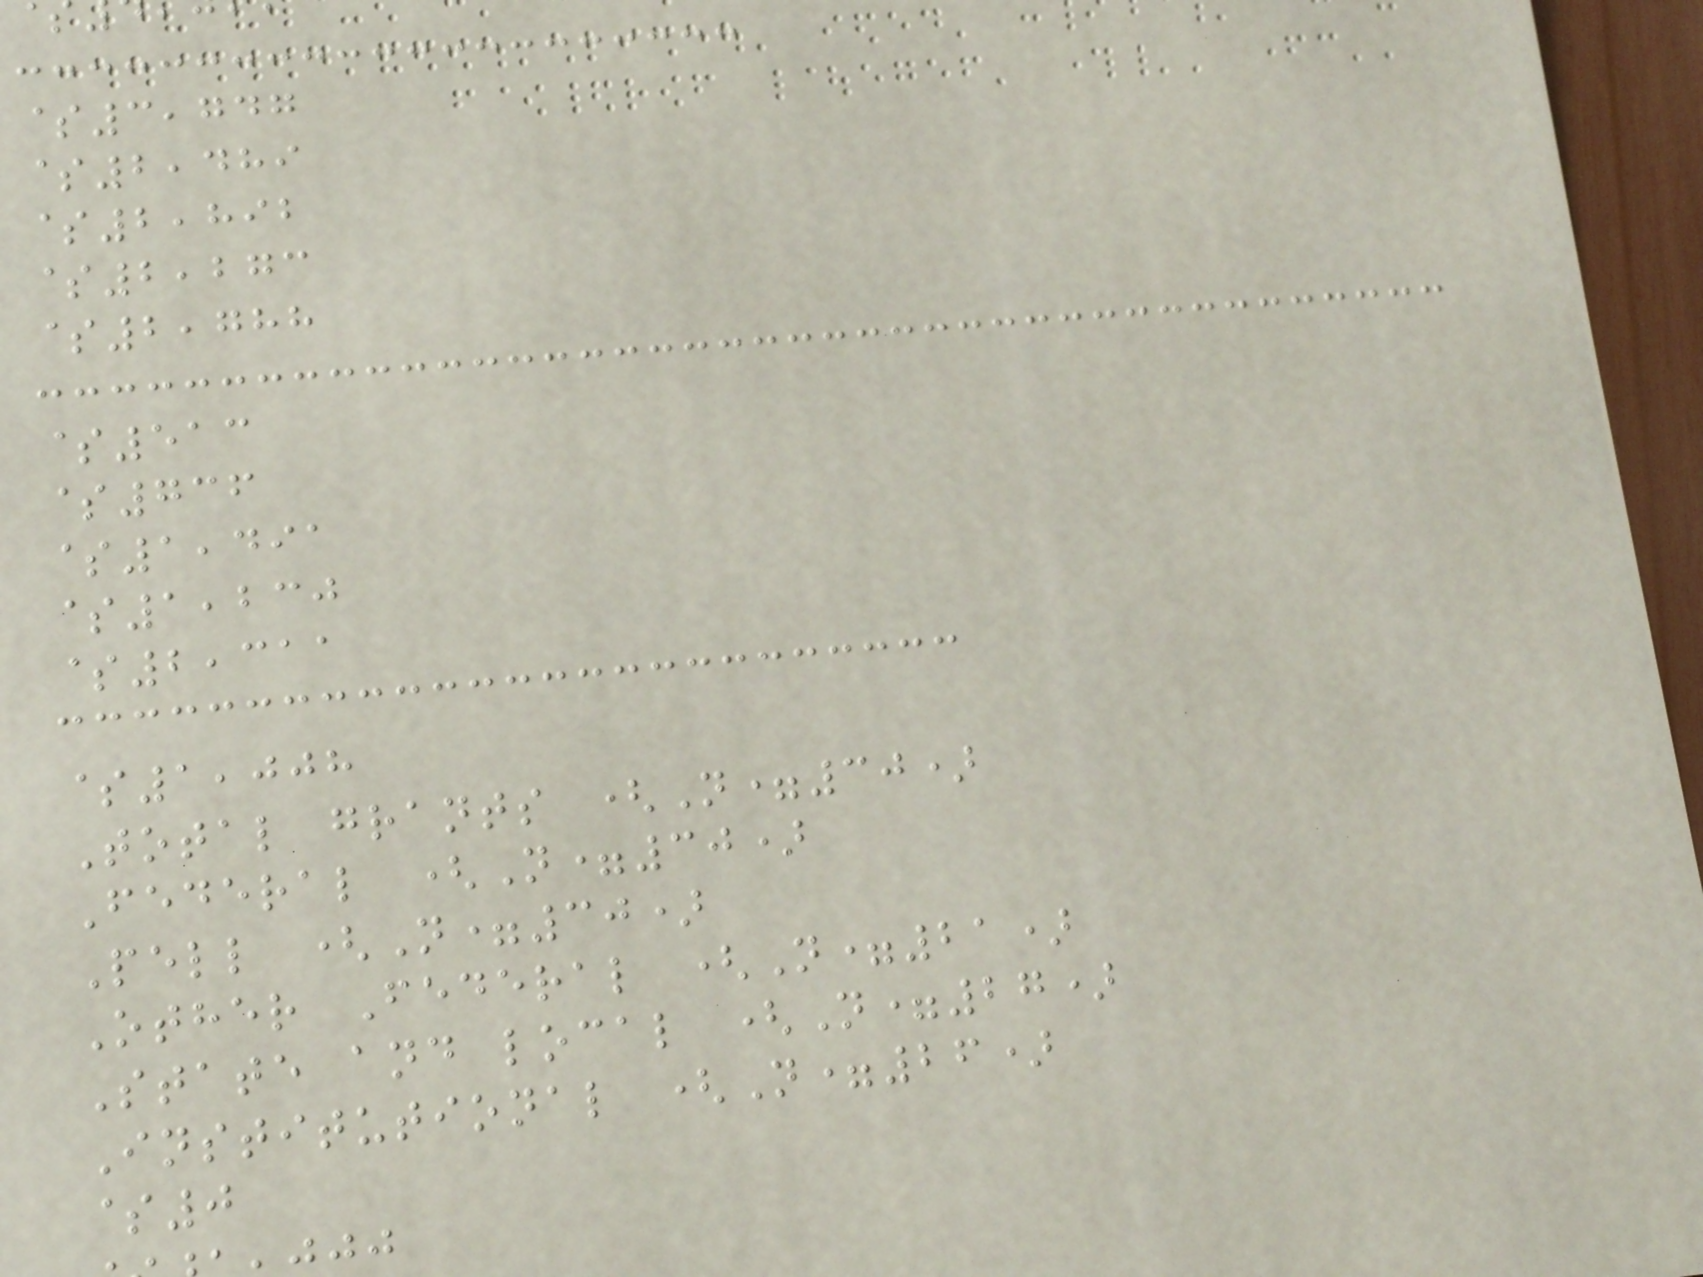$3,747
$2,489
$2,892
$2,273
$2,788
$513
$736
$1,491
$1,230
$2,311
$1,008
Total grants (N=30)
Federal (N=30)
Pell (N=30)
Other Federal (N=21)
State and local (N=27)
Institutional (N=26)
$0
